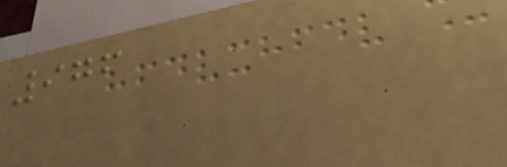976
